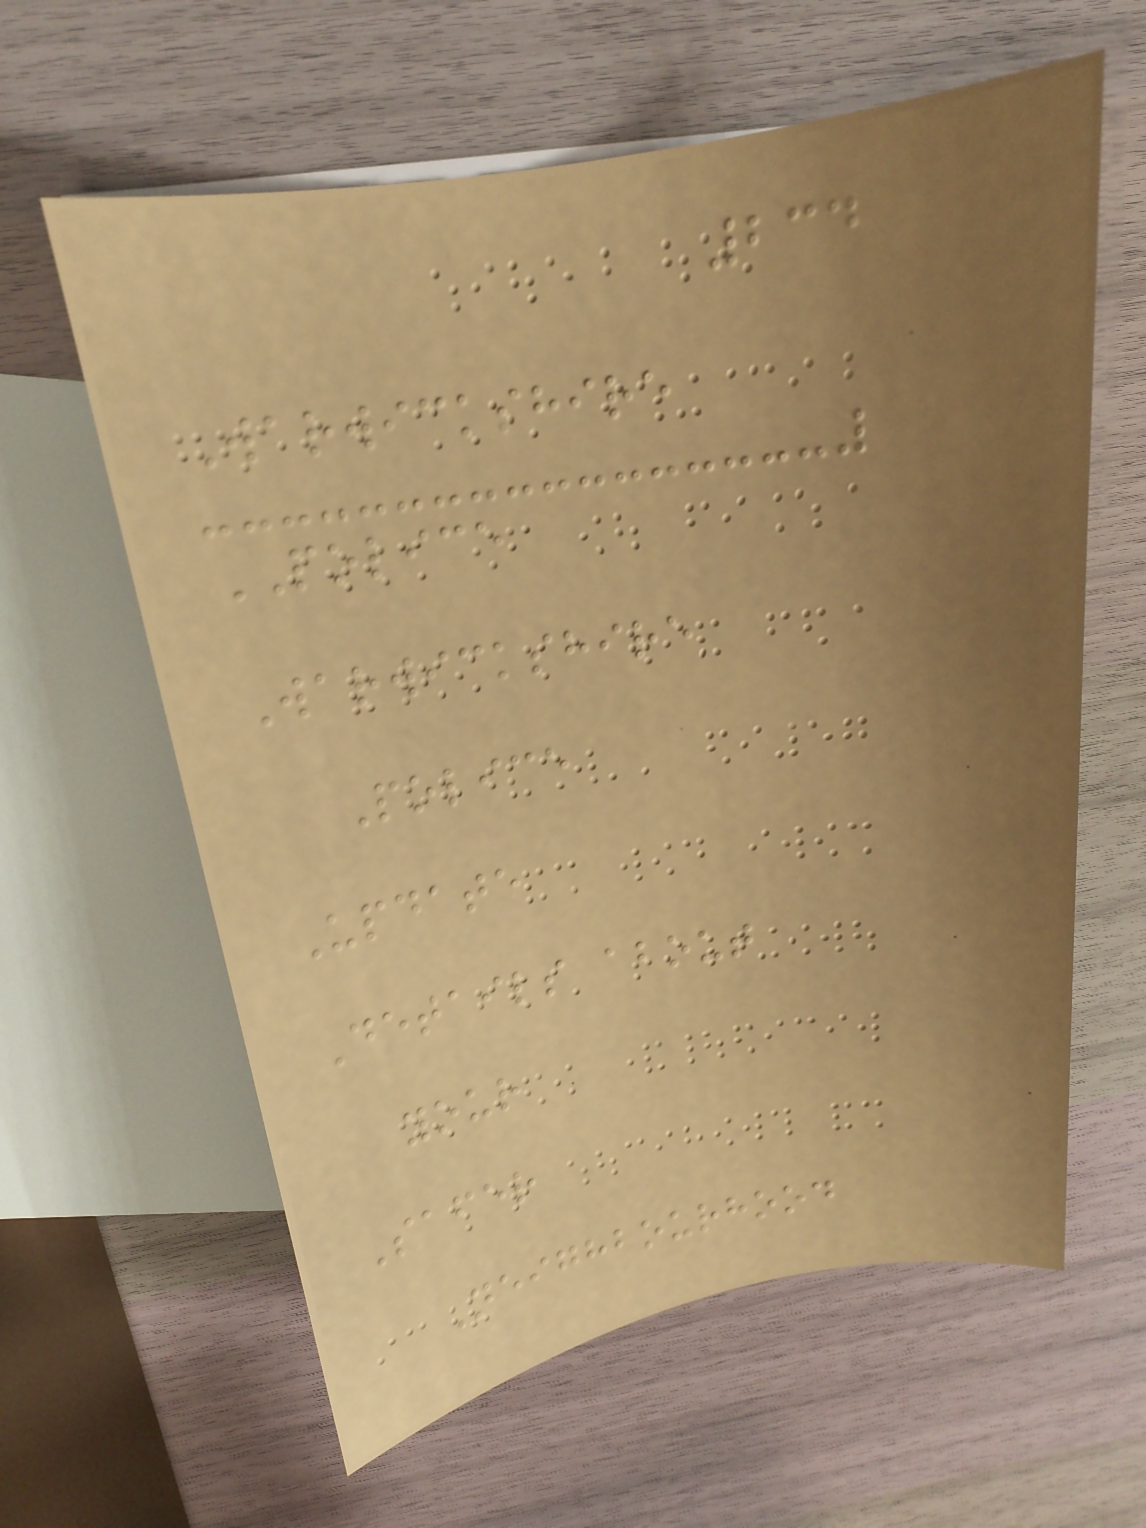234
Warwickshire
POLICE
Warwickshire
Police
Update
Details about
your
Safer
Neighbourhood
